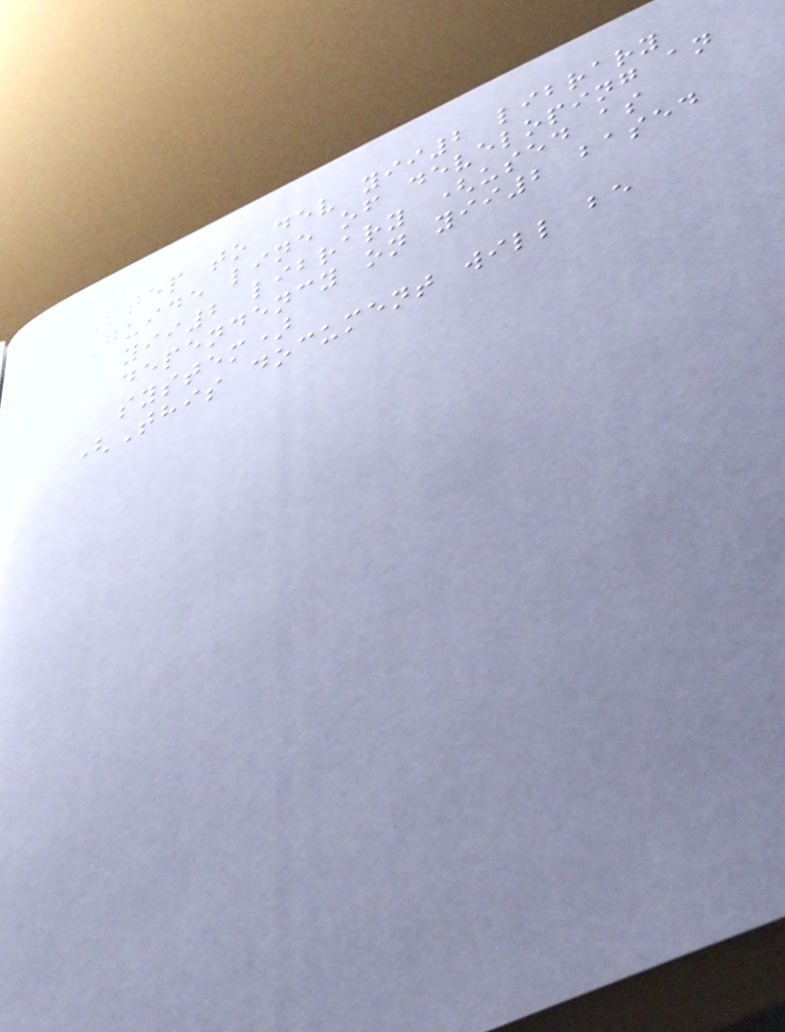Step to dev yii2 library
Guide line of developing an
yii2 library (used as
dependency on yii2 based
system)
(This document will be
